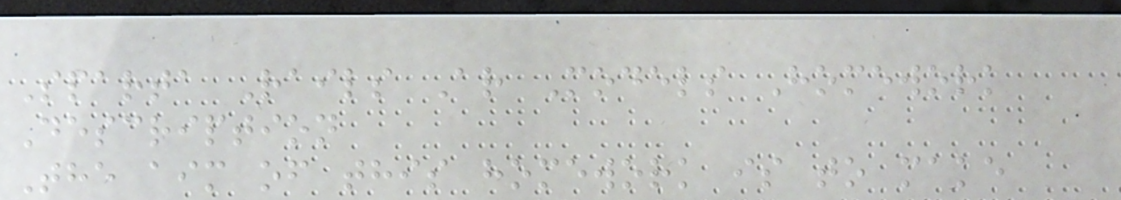Sparta Rails Ar Models Homework
Description
The aim of this homework is to make
